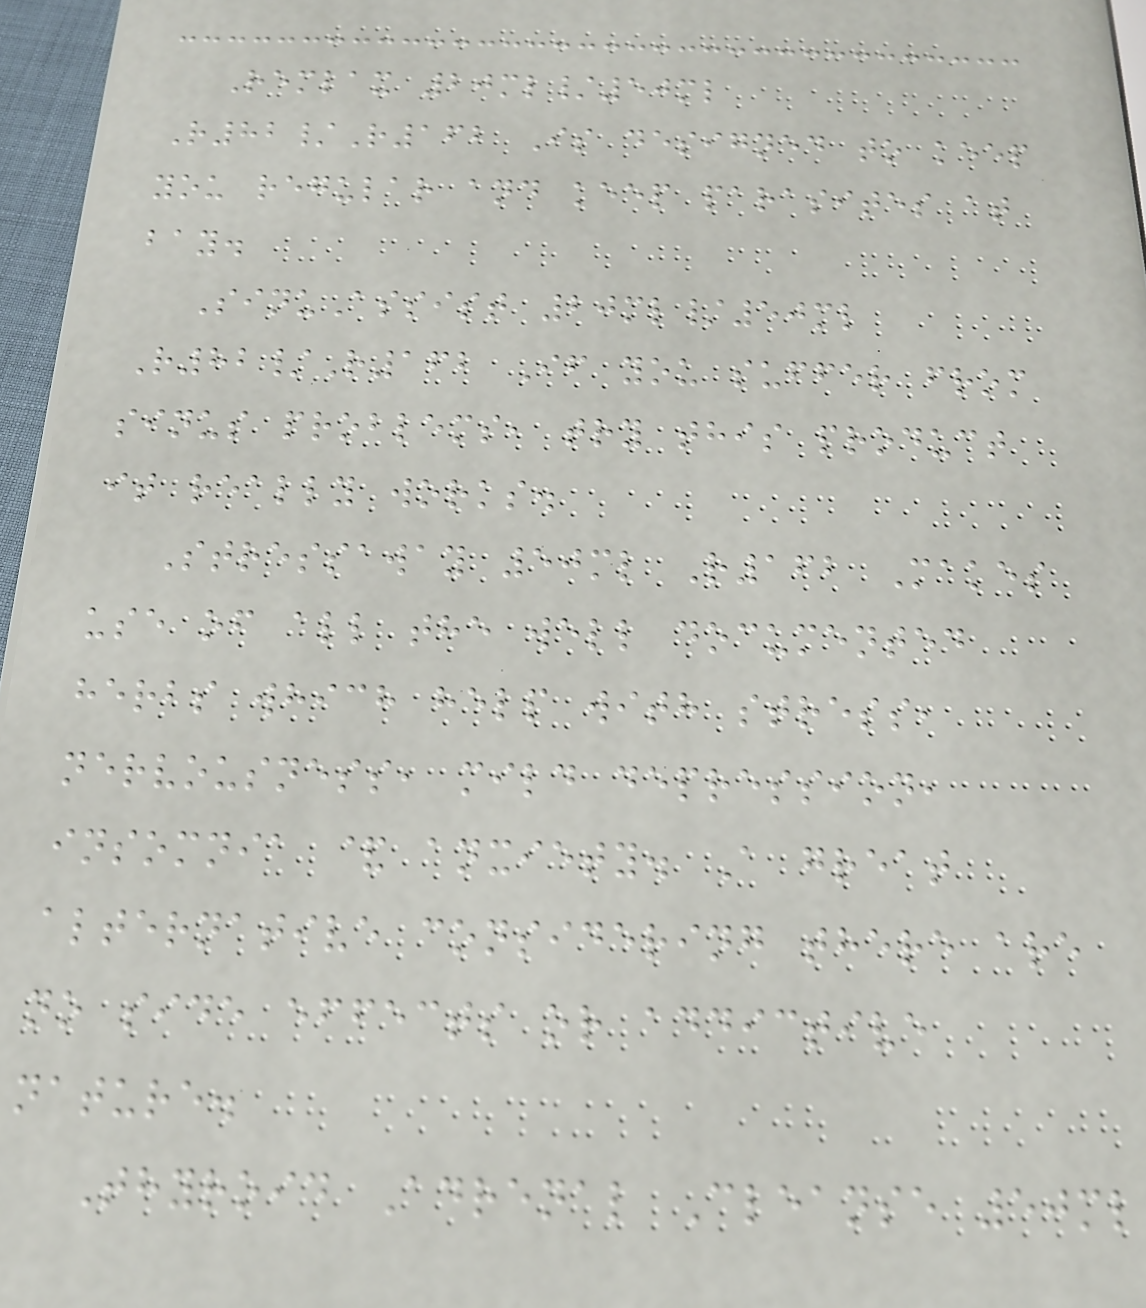Remlax 20ml/50ml
R82/R162 Is designed to keep
you regular and keep parasites at
bay.
SinuAssist 20ml/50ml
R82/R162 If you suffer from
sinus problems, try this product
it really works.
Stressaway 50ml R162 Makes
use of all the well documented
herbs which help with stress,
nervousness, mild depression,
insomnia & anxiety. A great
alternative considering there are
no side effects or addictive
nature.
Thyroid Adrenal Cleanse 50ml
